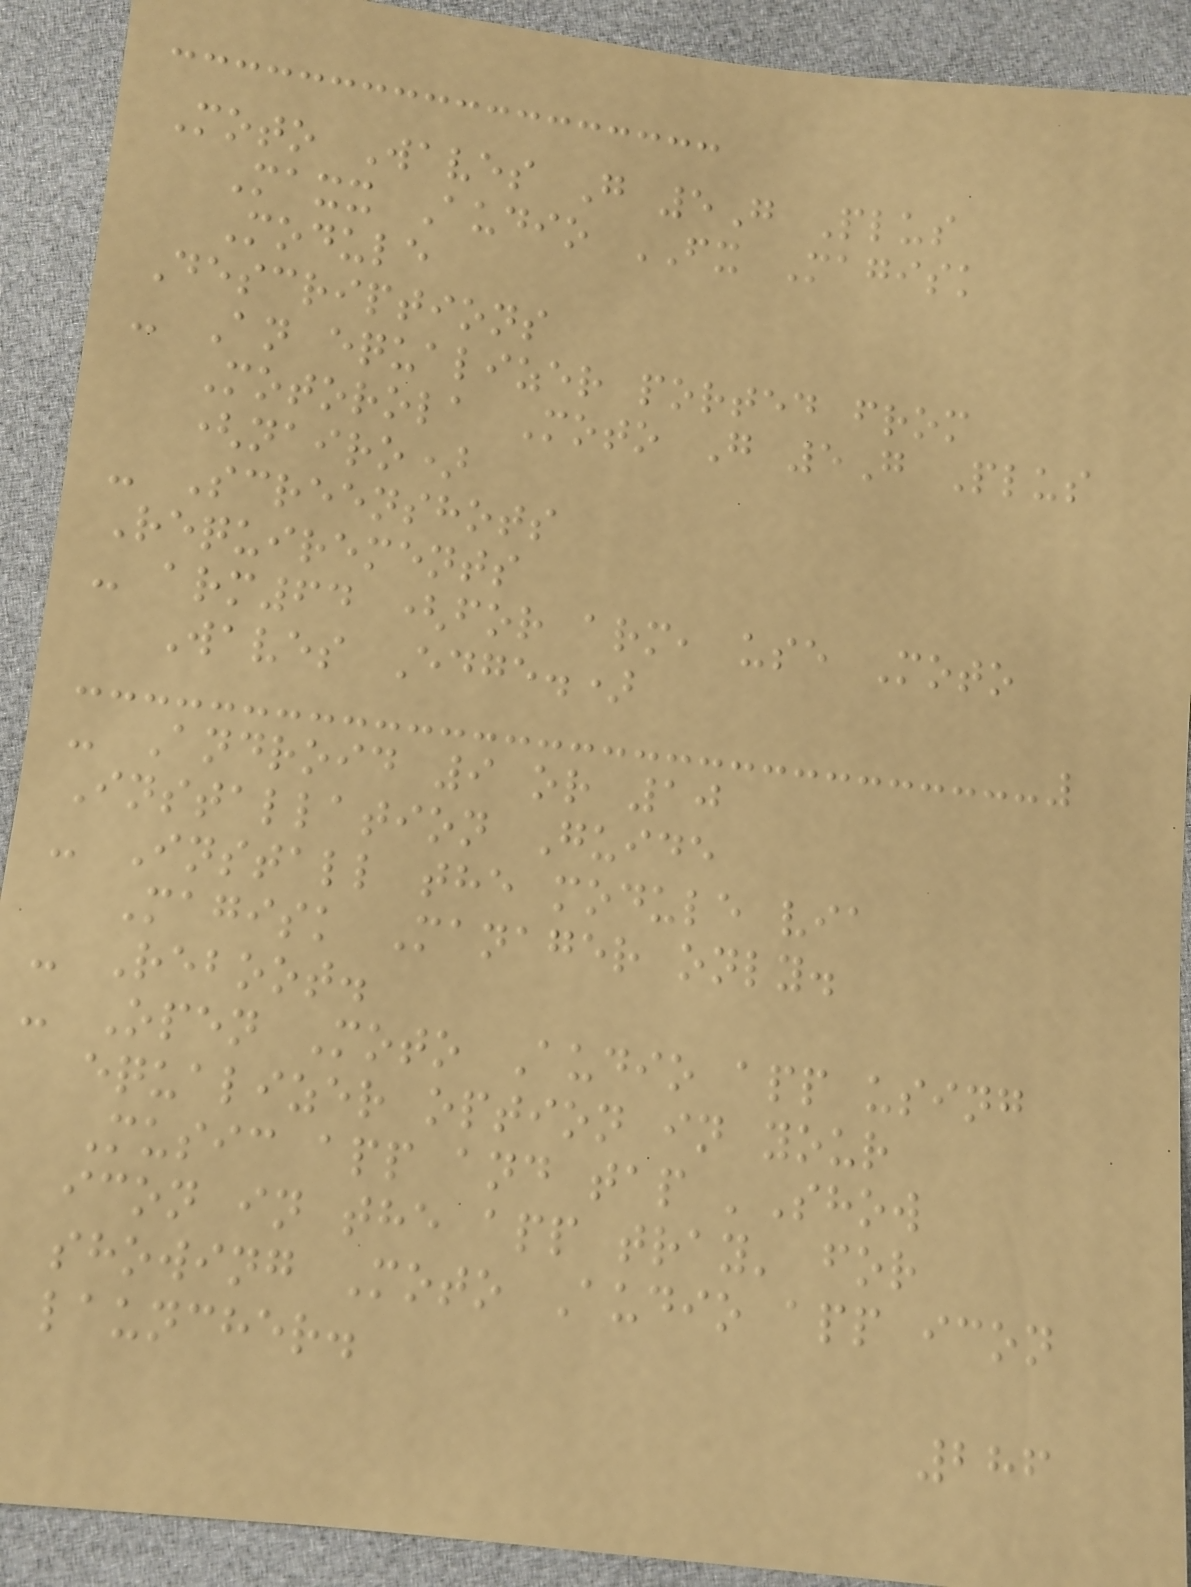Moto Waves G 5G Plus
Maxx Audio FX Magisk
Module
Descriptions
- An equalizer ported from
Motorola Moto G 5G Plus
(nairo)
- Screenshots
Requirements
- arm64 (for arm, use Moto
Waves Edge.)
- Android 9 or 10
Installation Guide
- Install the module via
Magisk Manager only.
- Reboot.
- Open Moto Audio app using
equalizer option in your
Music app and tap 'Show
icon in the app tray' for
showing Moto Audio app icon
launcher.
286
